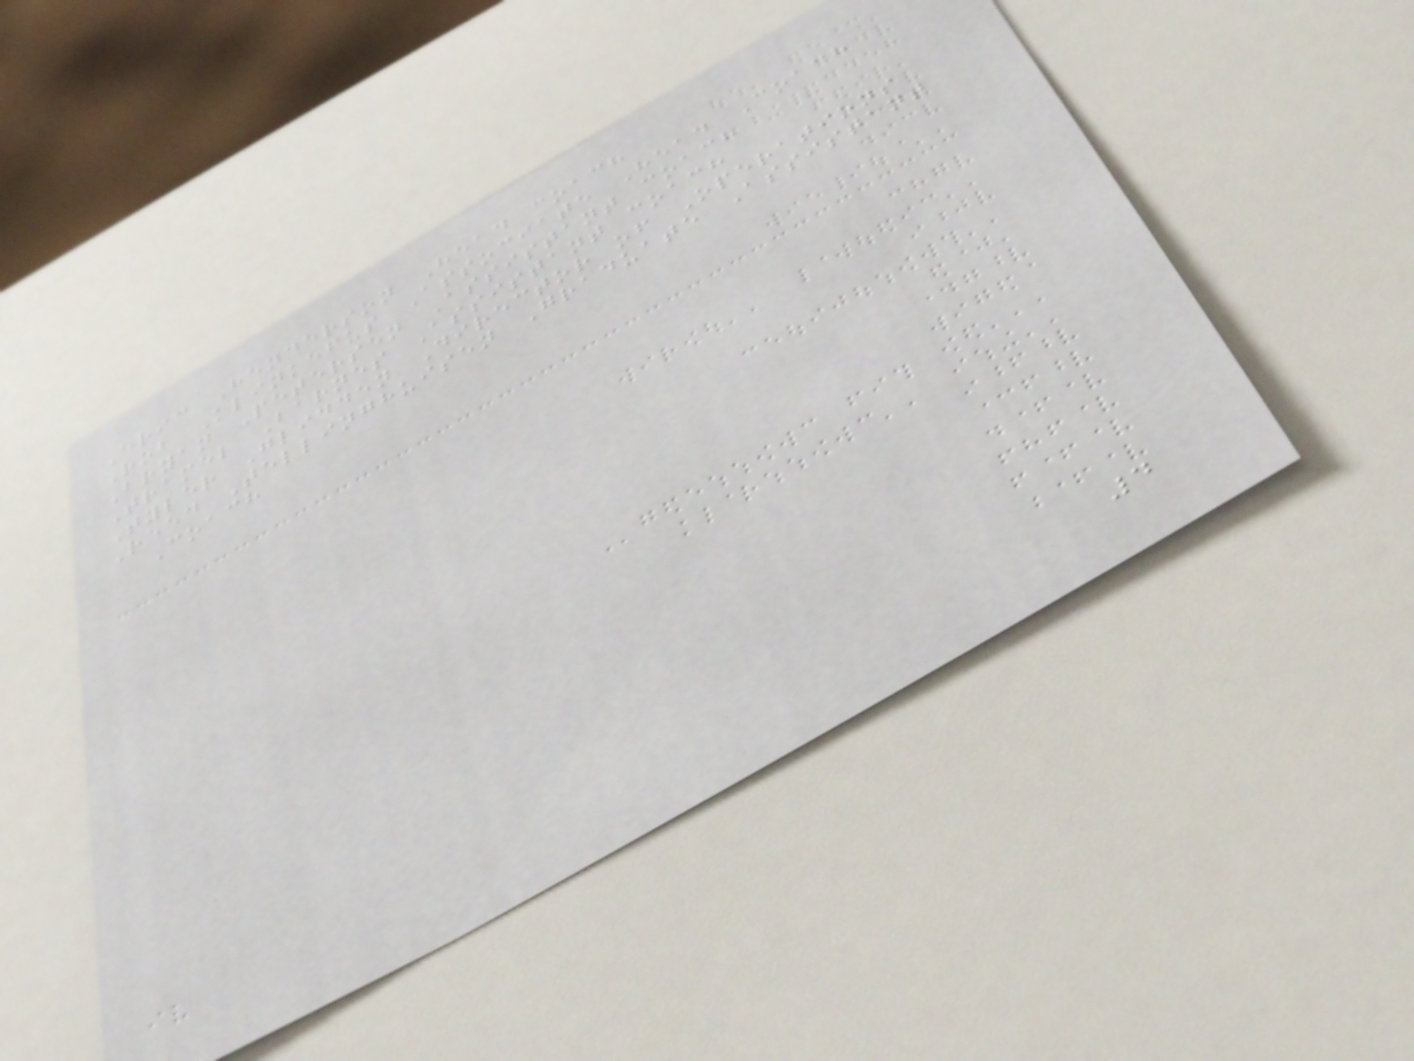Eric Henderson Head coach
Rob Klinkefus Associate Head Coach
Bryan Petersen Assistant coach
Tramel Barnes Assistant coach
Tyler Glidden Director of Operations
Reed Tellinghuisen Graduate Assistant
Coach
4
